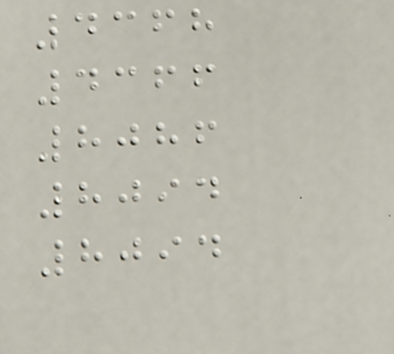4368
4366
8086
8094
8094
